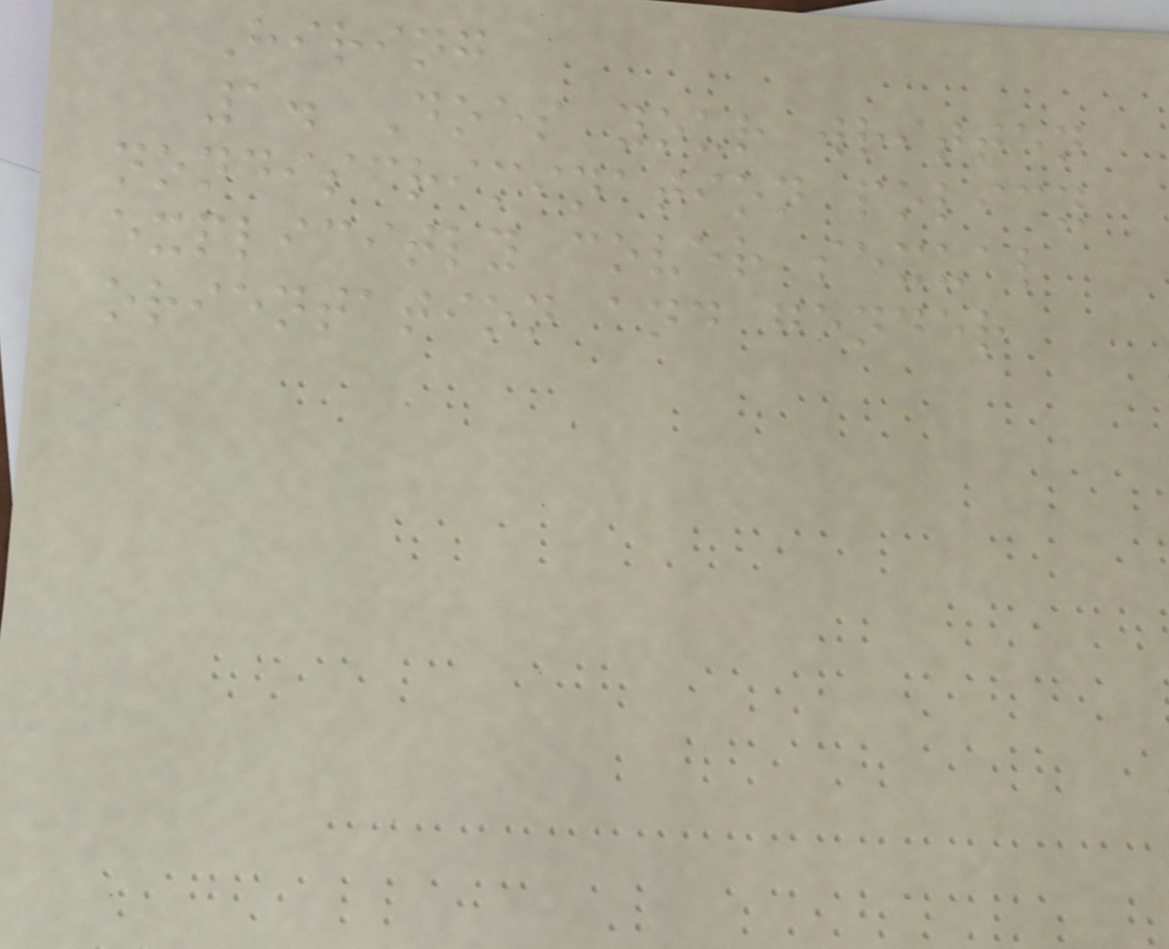Hiring
1. Does your written
nondiscrimination policy
explicitly cover sexual
orientation and gender
